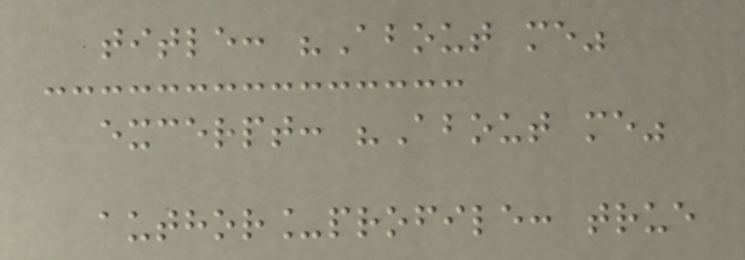title: "About me"
excerpt: "About me"
author_profile: true
